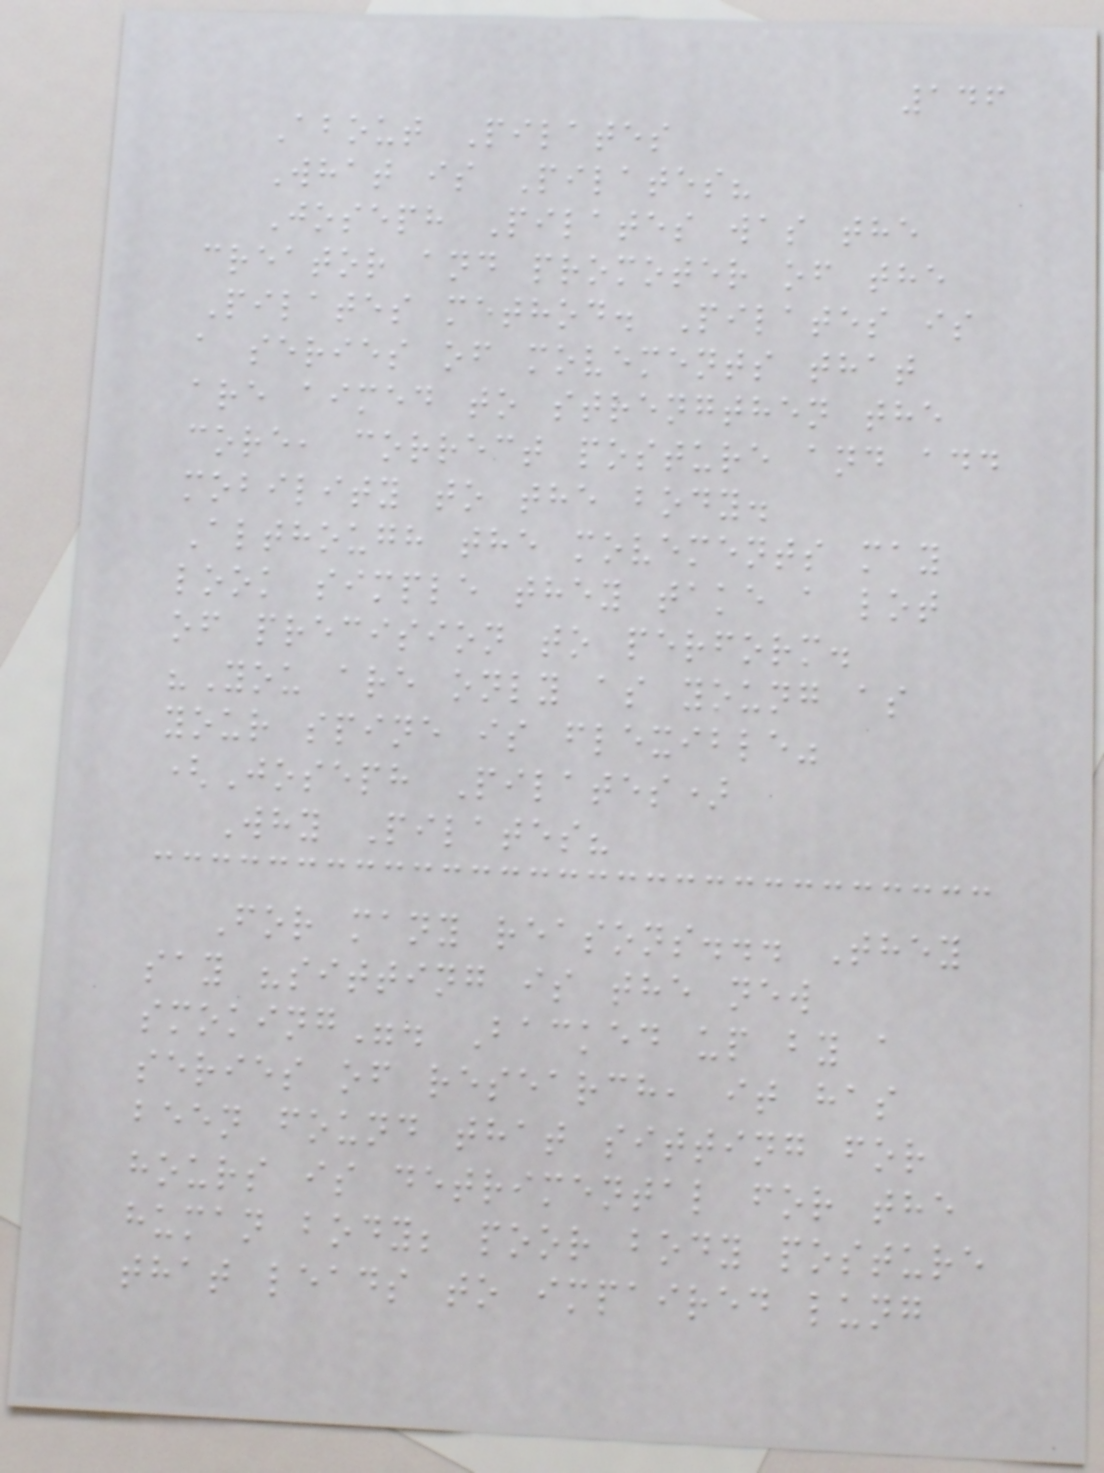146
About Pilates
What is Pilates?
Joseph Pilates was the
creator and promoter of the
Pilates method. Pilates is
a series of movements that
are aimed to strengthen the
core, correct posture and add
mobility to the body.
Although the movements may
look simple they take a lot
of precision to perform.
"You are only as young as
your spine is flexible"
(Joseph Pilates)
Why Pilates?
For many reasons... They
say "sitting is the new
smoking". Backed up by a
series of research, it has
been found that sitting for
hours is detrimental for the
human body; poor body posture
that leads to impaired lung
